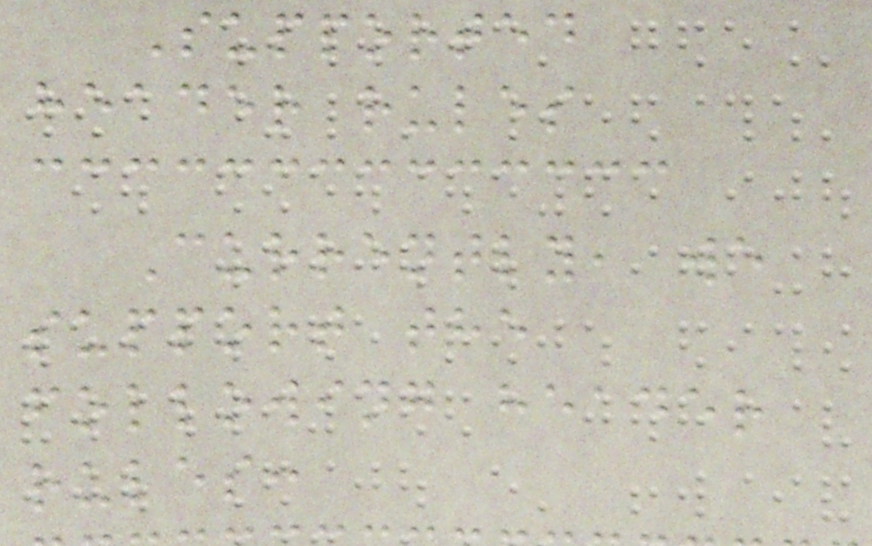Supported
header rules
Currently, we
support the
following header
rules:
